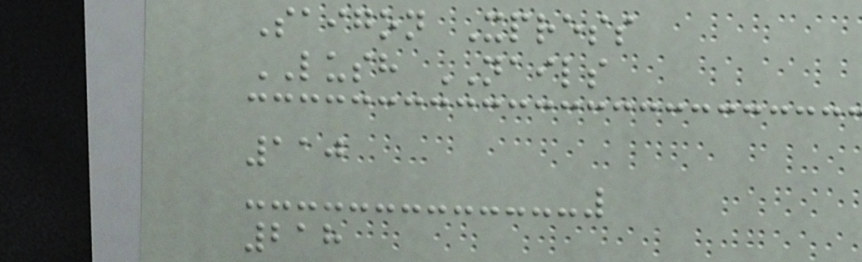Saigon Xpress
LUSH NAILS
110
218
